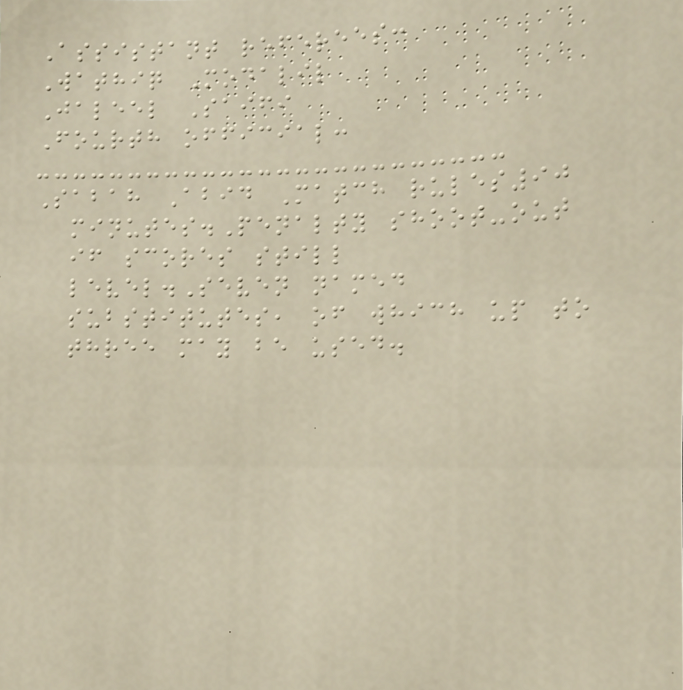Assistant referees:
Wathiq Modalil
Jaleel Saifi
Fourth official:
Sabah Abid Match rules90
minutes.Penalty shoot-out
if scores still
level.Seven named
substitutes, of which up to
three may be used.
